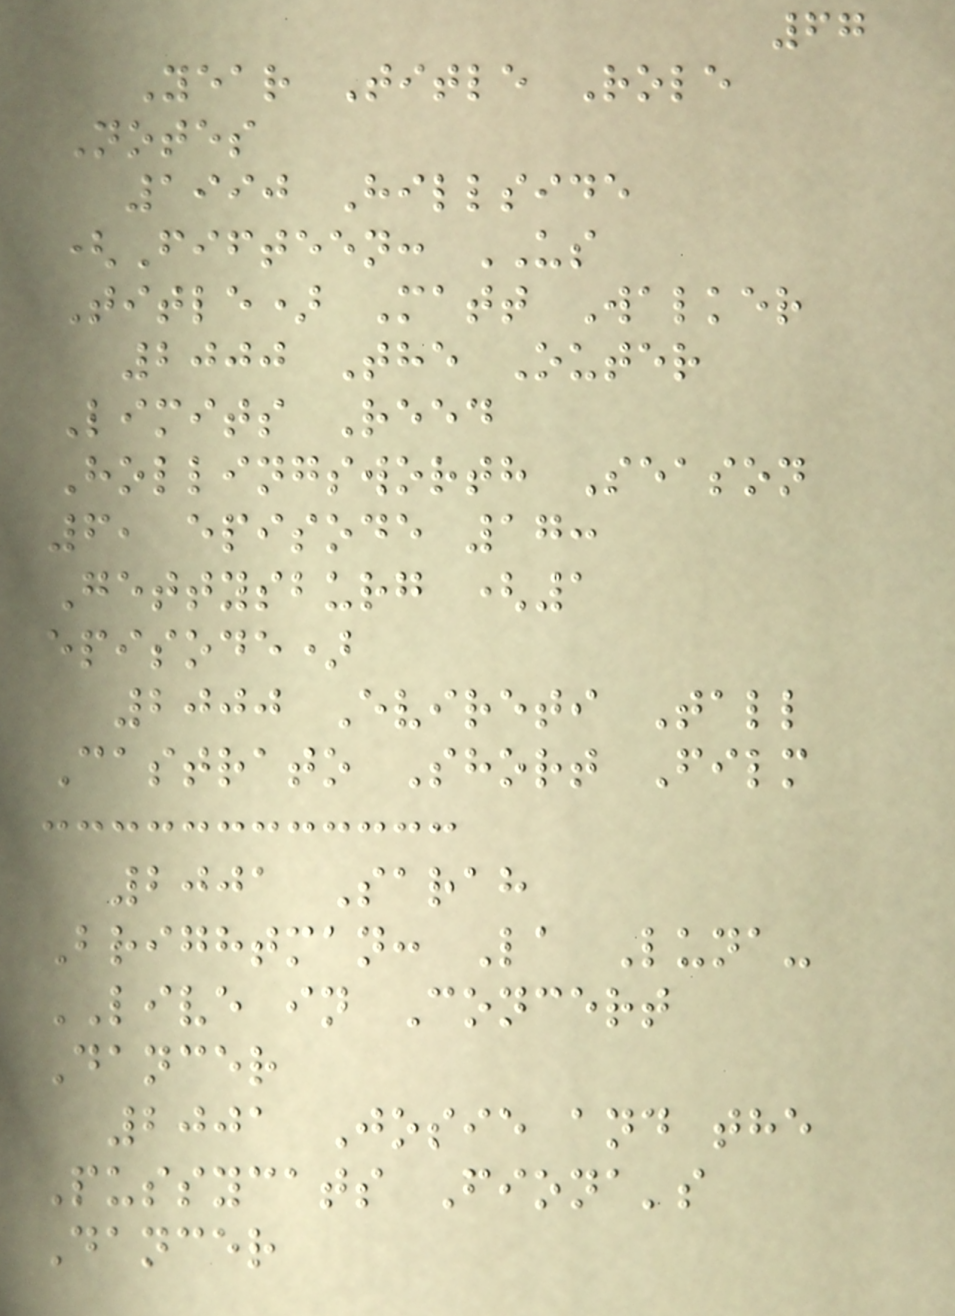67
Year Title Role
Notes
1990 Hillside
(Fifteen: US
Title) Matt Walker
2000 The Outer
Limits Reed
Hollingsworth Season
6, episode 17:
Gettysburg (1
episode)
2000 Evireti Tall
Castrato Short Film
2001 Sarah
Brightman: La Luna-
LIVE in Concert
Dancer
2001 Josie and the
Pussycats Fiona's
Dancer
